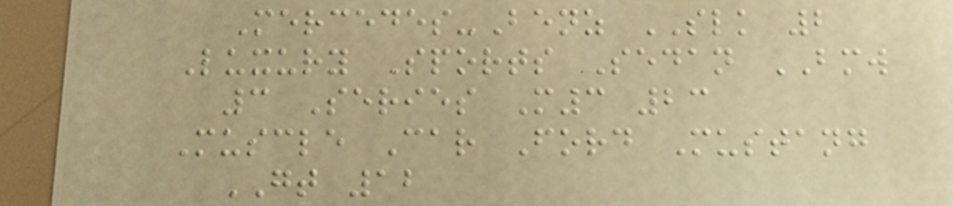Mercedes-Benz SLK 2
Luxury Sports Sedan BMW
3 Series M3 23
Muscle Car Ford Mustang
GT 12
